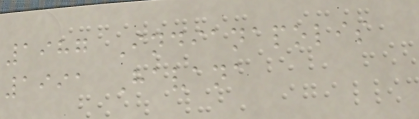1987 Indianapolis
1991 Havana
